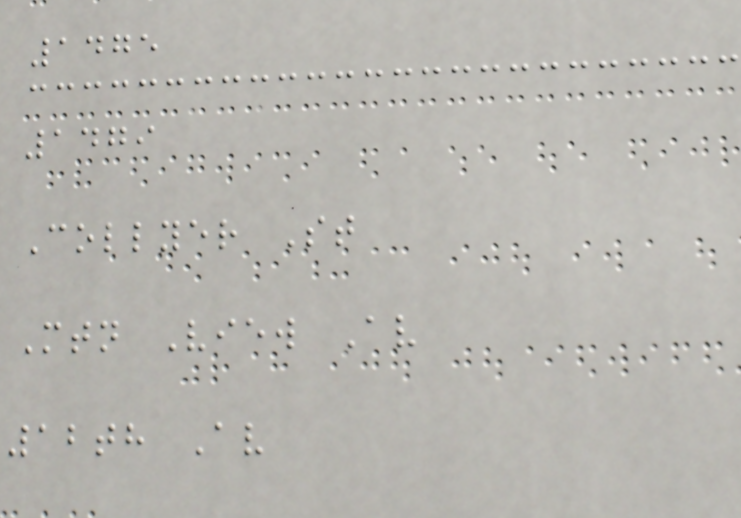1475
1479
Collyer St
Mtn View Av
12th Av
